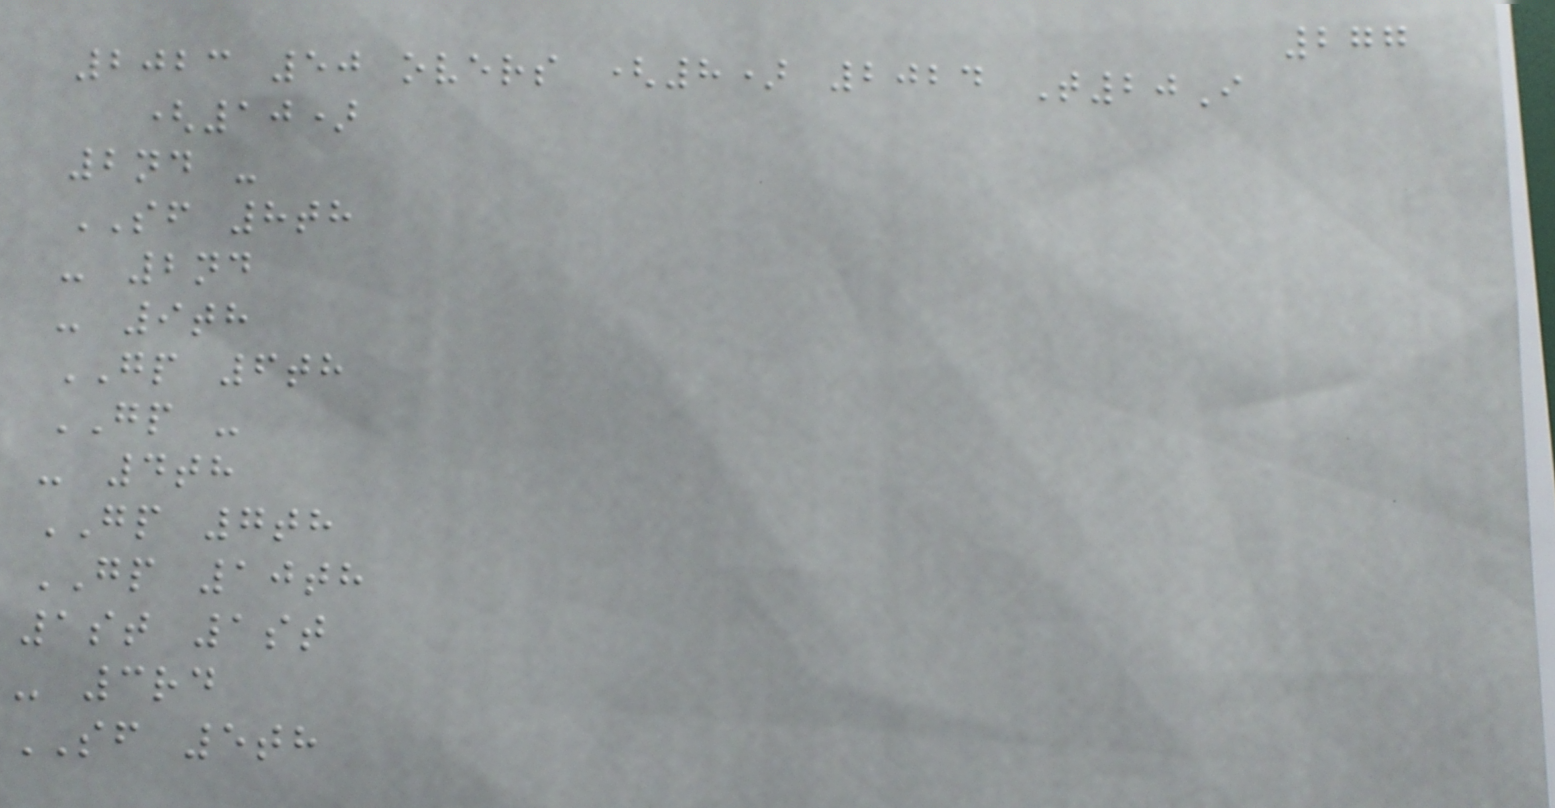277
2023 50 overs (8) 2024 T20I
(10)
2nd -
SF 8th
- 2nd
- 9th
GP 6th
GP -
- 4th
GP 7th
GP 10th
1st 1st
- 3rd
SF 5th
